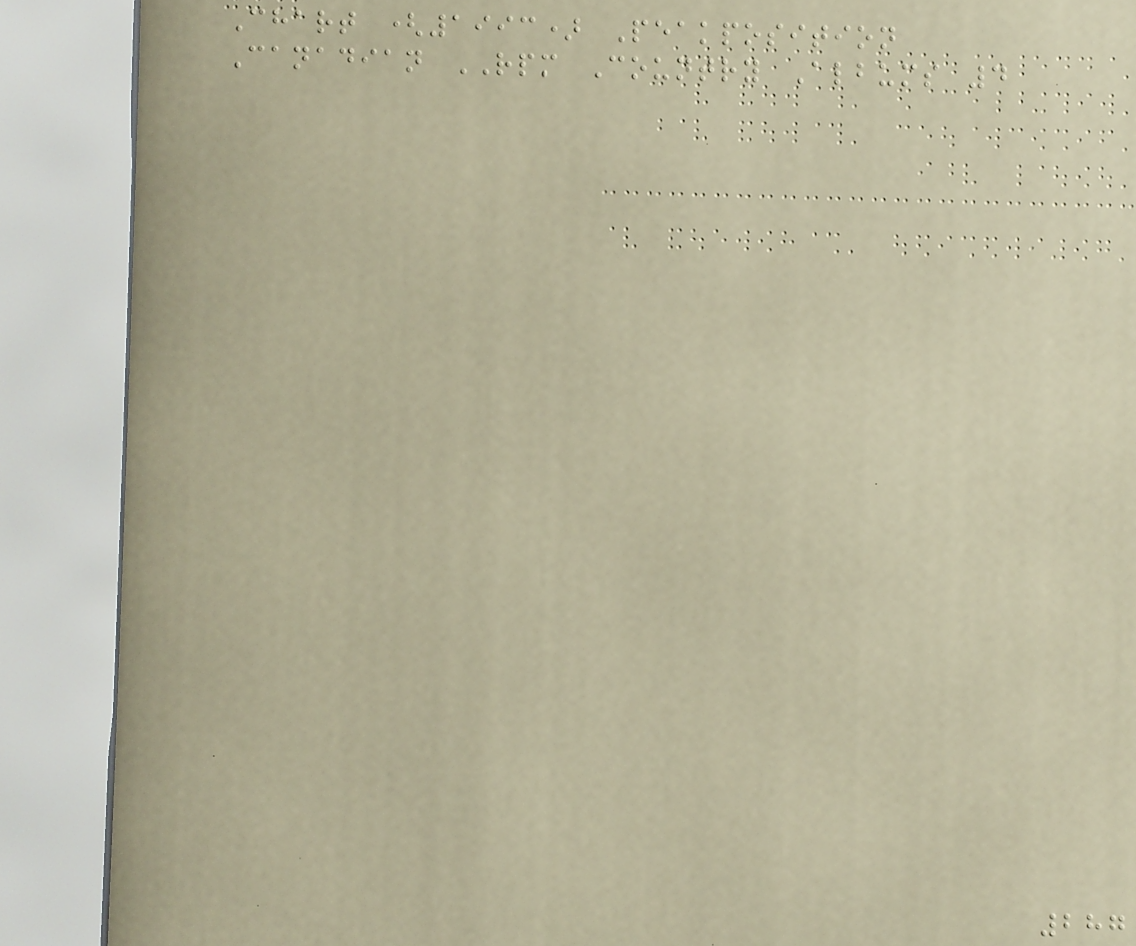Chart (1993) Peakposition
Canadian RPM Country Albums 4
287
